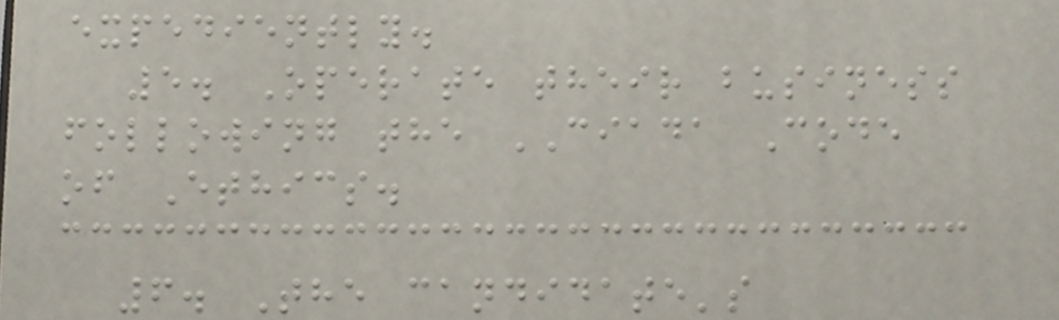expediently.
5. Operate their business
following the CIADA Code
of Ethics.
6. The candidate's
